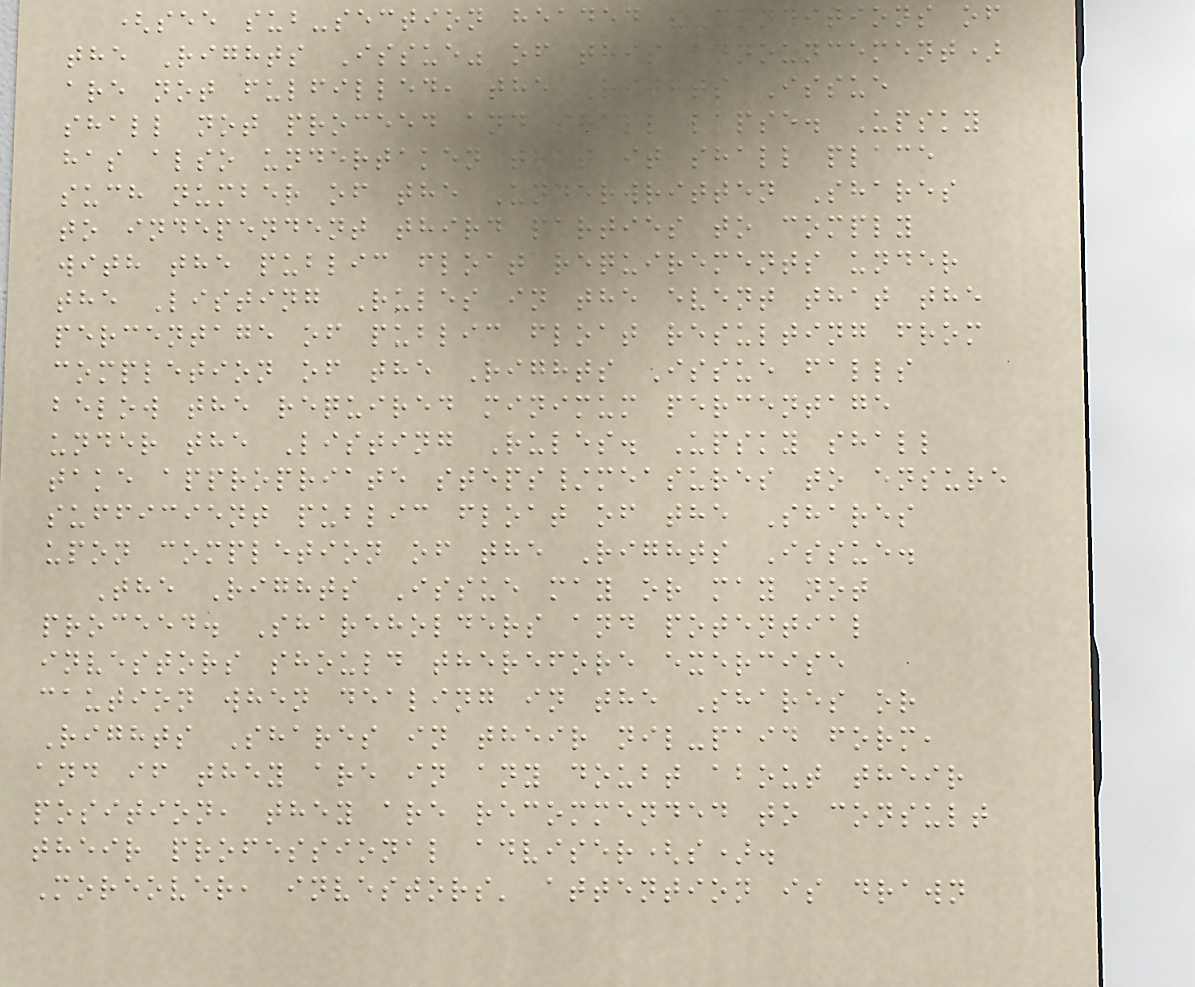(see sub-section headed "Conditions of
the Rights Issue" of this announcement)
are not fulfilled, the Rights Issue
shall not proceed and shall lapse. Upsky
has also undertaken that it shall place
such number of the Underwritten Shares
to independent third parties to comply
with the public float requirements under
the Listing Rules in the event that the
percentage of public float resulting from
completion of the Rights Issue falls
below the required minimum percentage
under the Listing Rules. Upsky shall
take appropriate steps/measures to ensure
sufficient public float of the Shares
upon completion of the Rights Issue.
The Rights Issue may or may not
proceed. Shareholders and potential
investors should therefore exercise
caution when dealing in the Shares or
Rights Shares in their nil-paid form,
and if they are in any doubt about their
position, they are recommended to consult
their professional adviser(s).
Moreover, investors' attention is drawn
